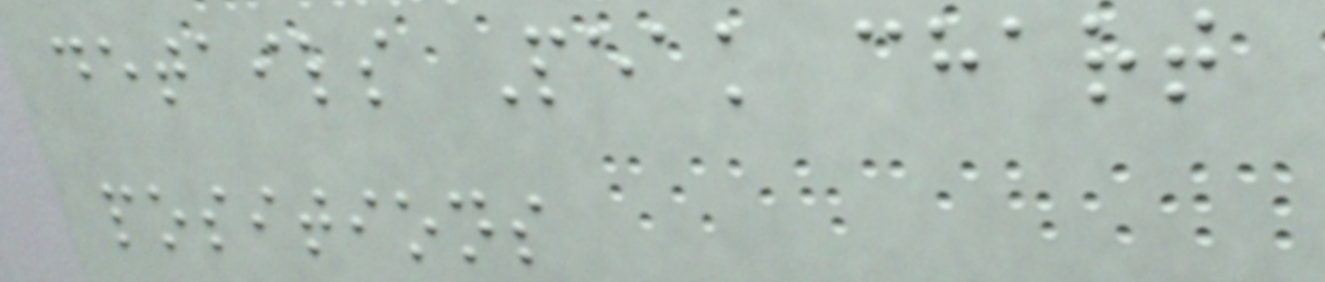details Peak chart
positions
